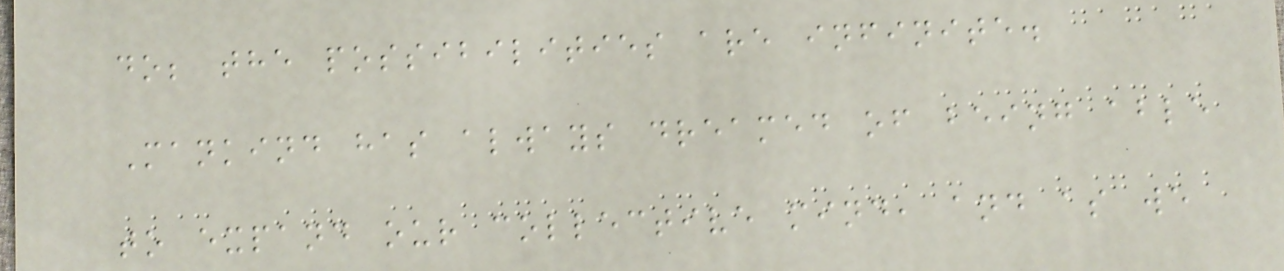do; the possibilities are infinite.
Mankind has always dreamed of being able
to expand our collective mind, and as we
